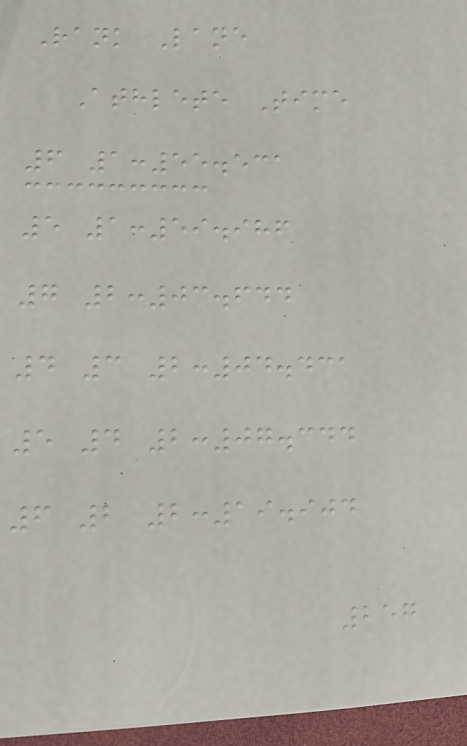Rank Lane
Athlete Time
6 1:55.531
5 1:59.986
7 2:03.644
4 3 2:04.431
5 4 2:07.344
6 2 2:19.904
257
